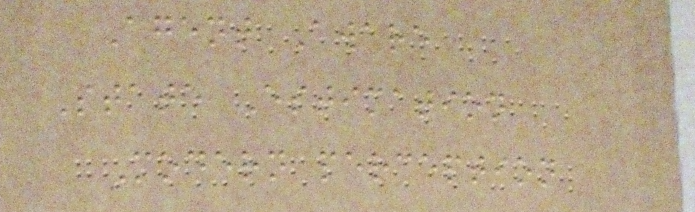Agent Aware
State Estimation
Modern perception
